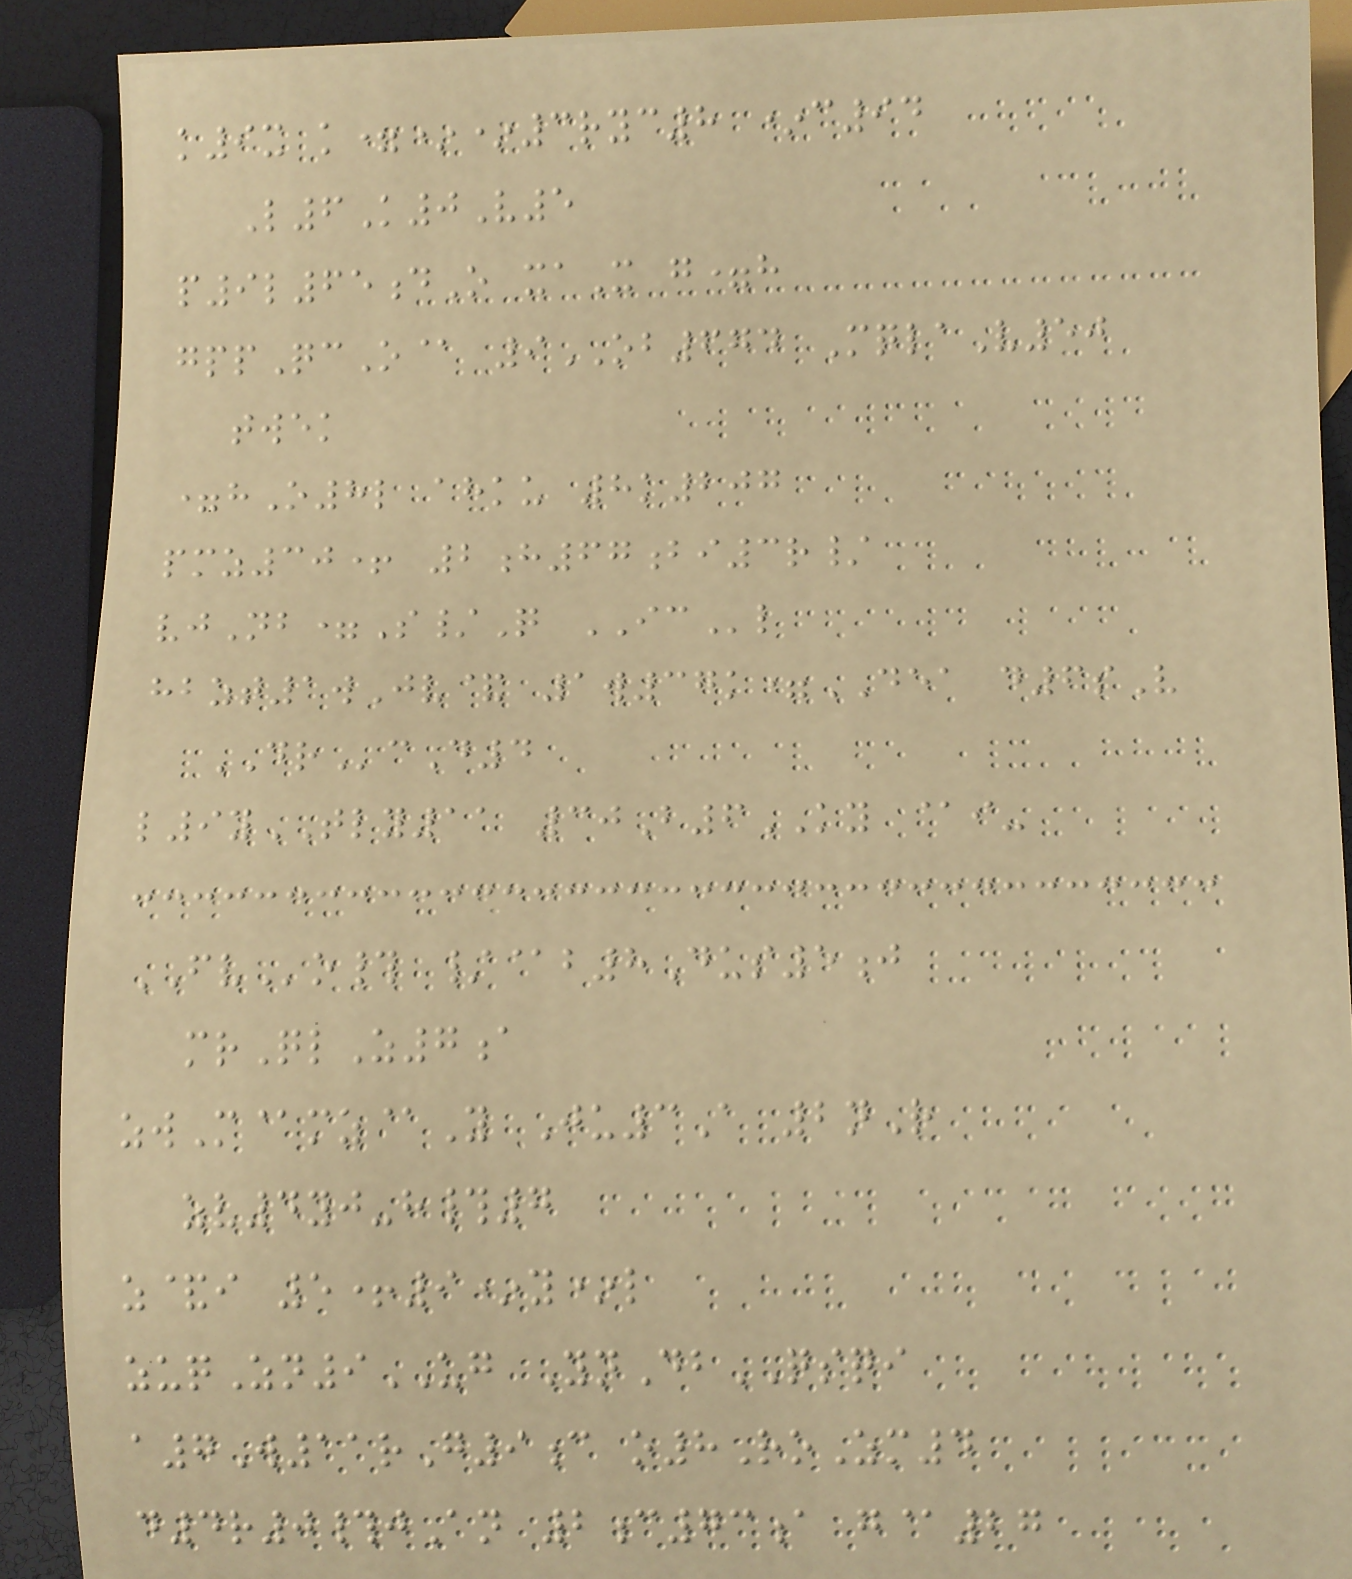k9x k=**3ryc8 *c94
L6K0V5
p9l65dO xaX g=h
gppQcO@ 9OB674 MqlaV50
twek
=hO8l ahku 8k207
pmz30+ 2h67bi3r/
vjNb=S/Q ICl
hbzt1wJv& 1w37k=DEA d6sV
DRcD4
l9yTLY11 30B6KY @i-
FVo# /@b8Dus5j
mrQlZ7a
zwM@mz@Y Ju3A 2nR
zv4yj-h#7
z&i 5+9*y*l
zuqZn9UG YnDbQSQI
a7W11rG9c o8RoZm4
d4r0#jAn 2c73a g@27
